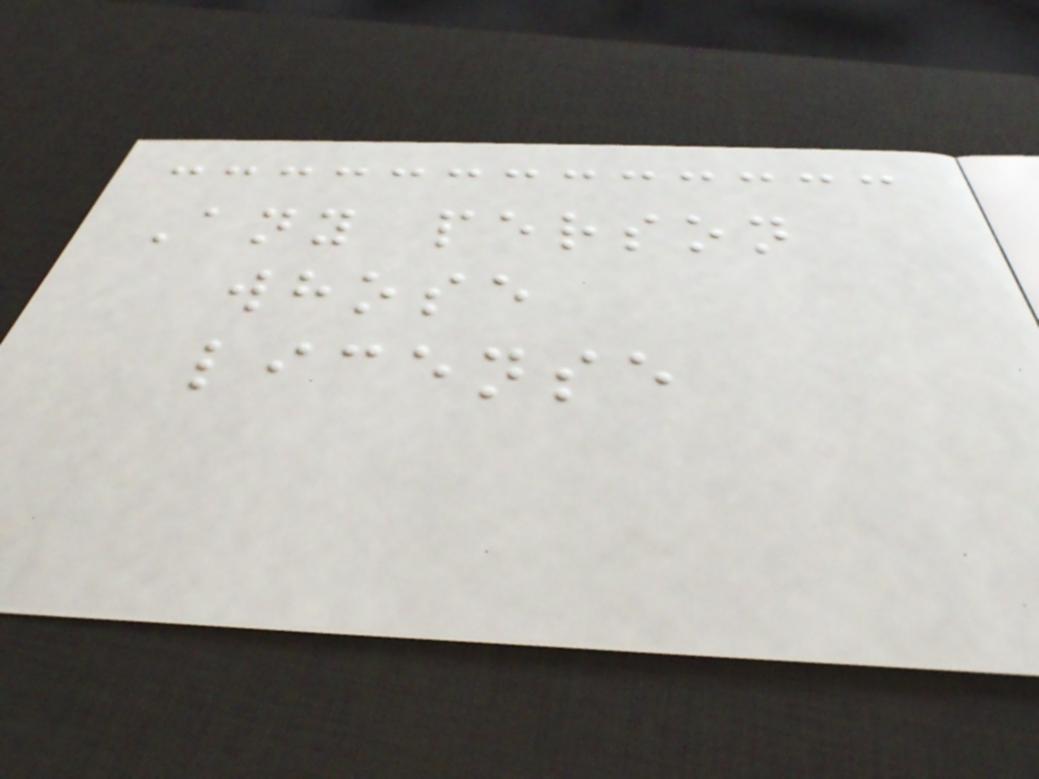Any person
whose
license
